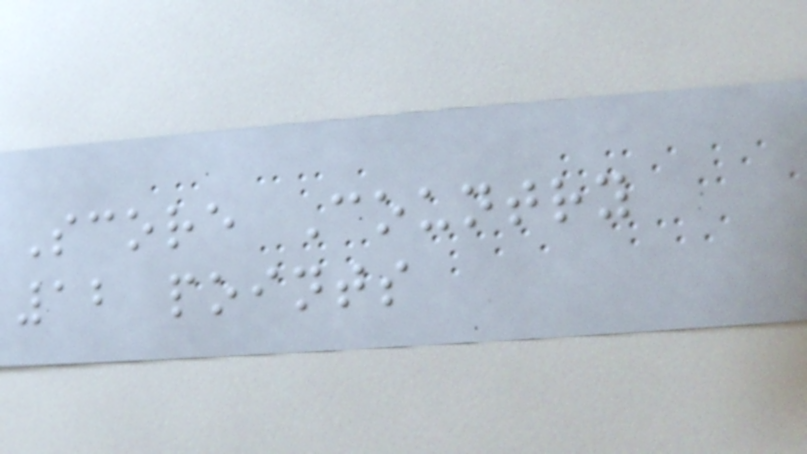Score Country
12 points
